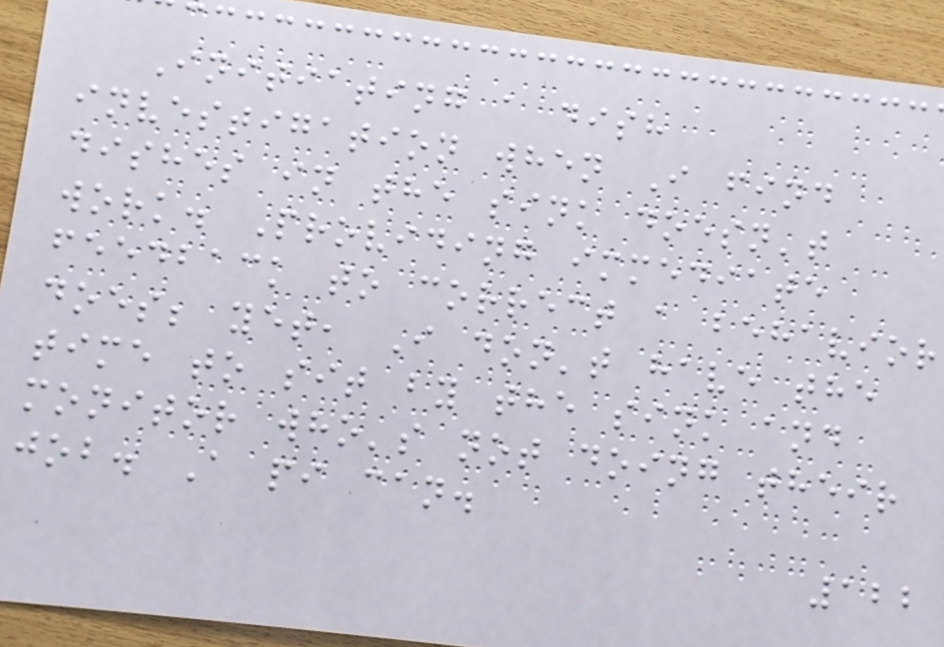Initiating a dish
investigation when I find
dishes in the sink doesn't
work. Providing immediate
feedback to correct a behavior
does; yet, I don't have the
time to sit by the sink and
monitor who's not doing their
job. A pi can.
122
